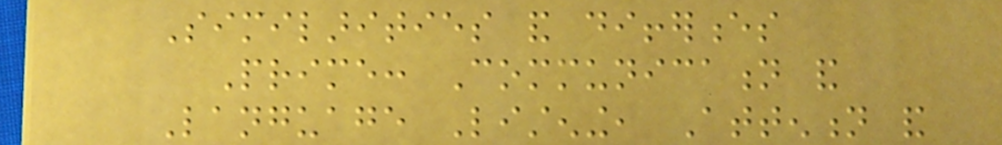Similarities and differences
Prime: Communication and
Language Listening, Attention and
